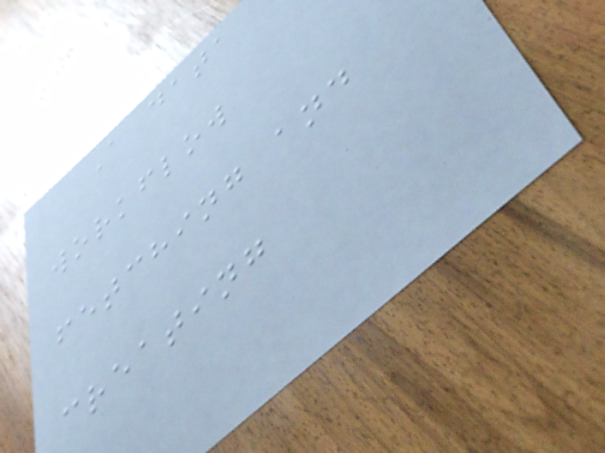A data
workflow
fetching and
creating
